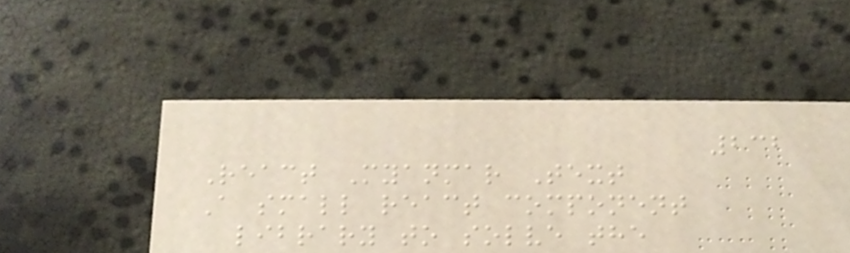232
React Myanmar Text
A small react component
library to solve the
